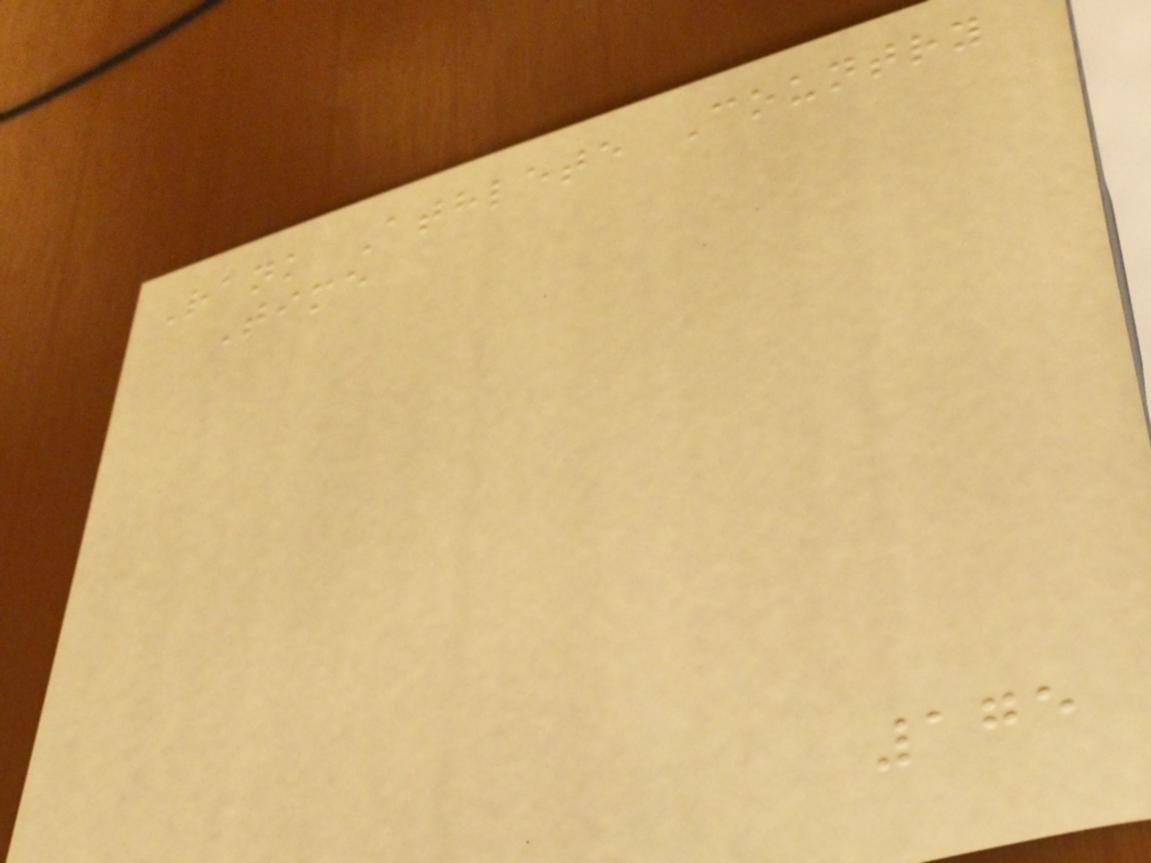Rank Athlete Country
Time
175
